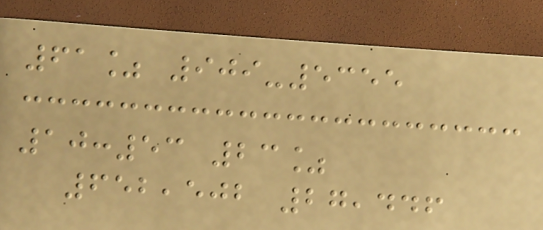61% 909-5355
10:53 23%
652,502 27,446
